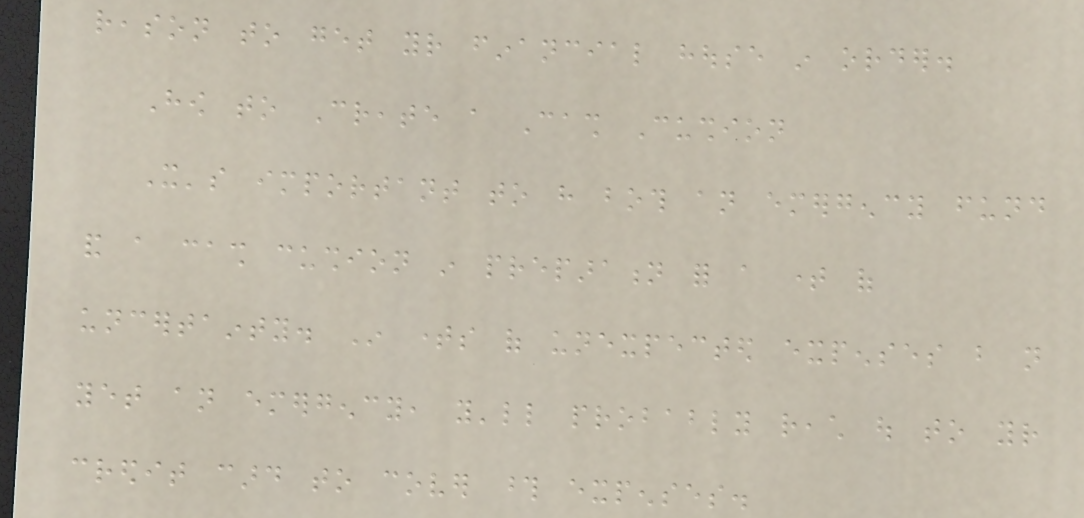reason to get your financial house in order.
How to Create a Cash Cushion
It's important to have both an emergency fund
and a cash cushion in preparation for a time of
uncertainty. In times of unexpected expenses but not
yet an emergency, you'll probably reach out to your
credit card to cover those expenses.
